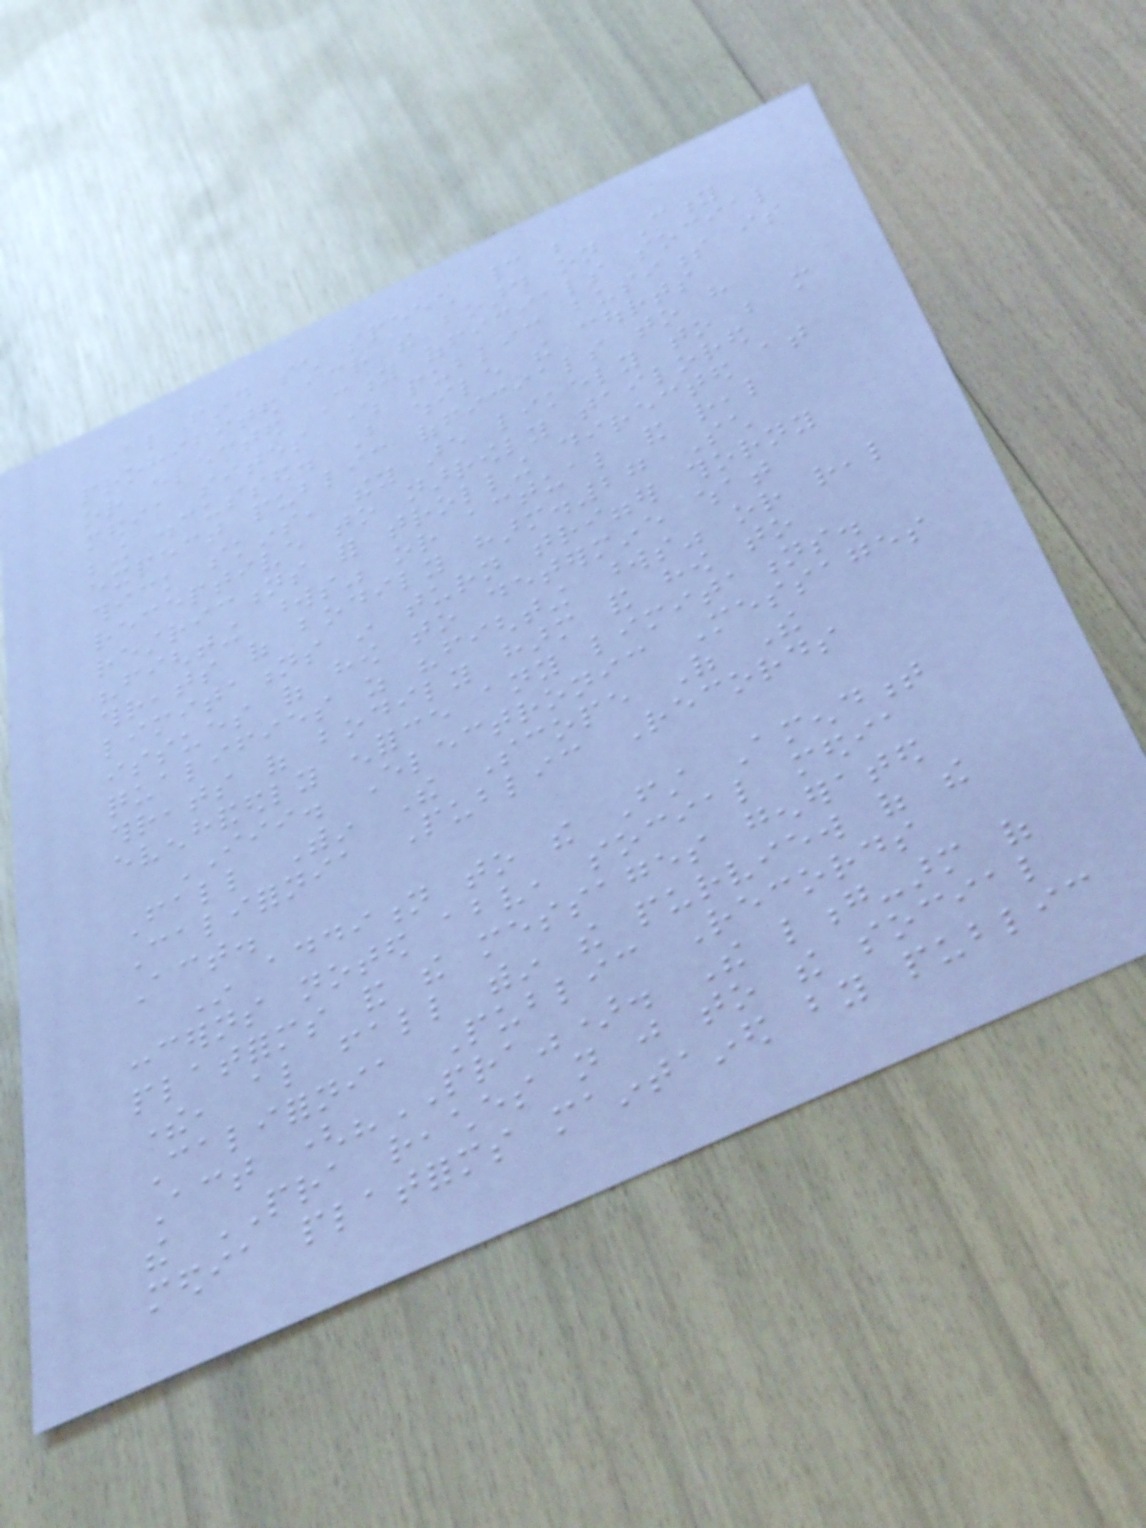also find such speech cannot be
prohibited across the board on City
or elected City officials social
media sites where public business is
being discussed. But while the courts
expect public officials to have
thick skins, they are likely to be more
receptive to narrowly tailored
restrictions for trolling directed at
"fighting words" or actual and real
threats of bodily harm.27 Such
limitations in turn trigger thorny
issues of how to determine what
qualifies as "fighting words" or real
threats of bodily harm and how to
evenhandedly enforce any limitations.
III. Electronic Messages
Fall Within The Scope Of The
California Public Records
Act.
In addition to the First Amendment
concerns noted above, social media
platforms and the messages generated
there, also fall within the purview of the
California Public Records
Act ("PRA"). The long-arm of
the PRA reaches not just to the social
media platforms maintained by public
